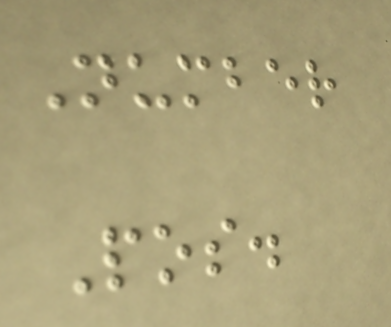Number
Pos.
